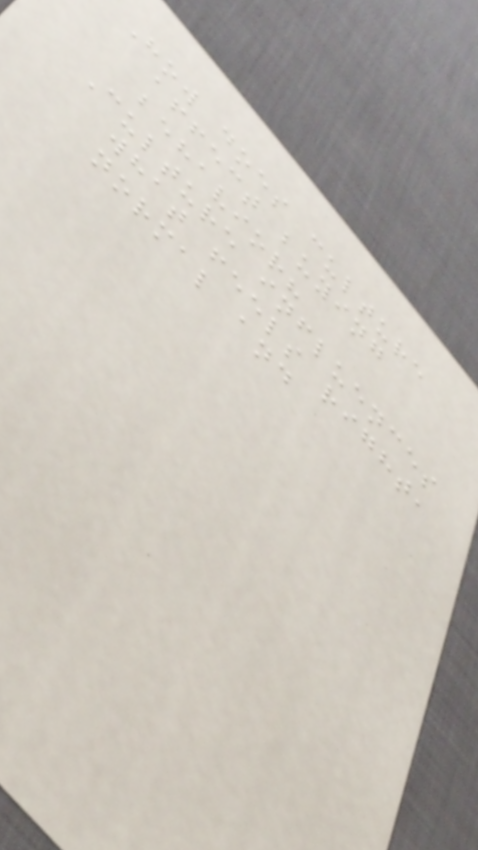How does culture
affect buying
behavior?
Culture influences
what feels right,
normal and
